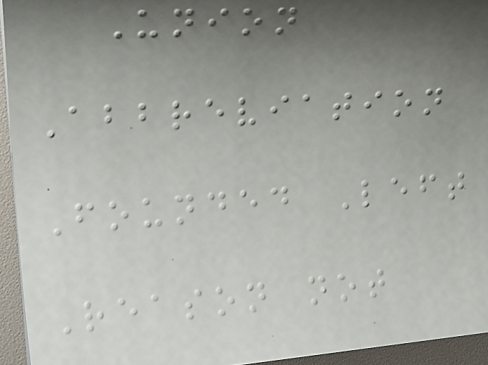Union
Abbreviation
Founded Left
Reason not
